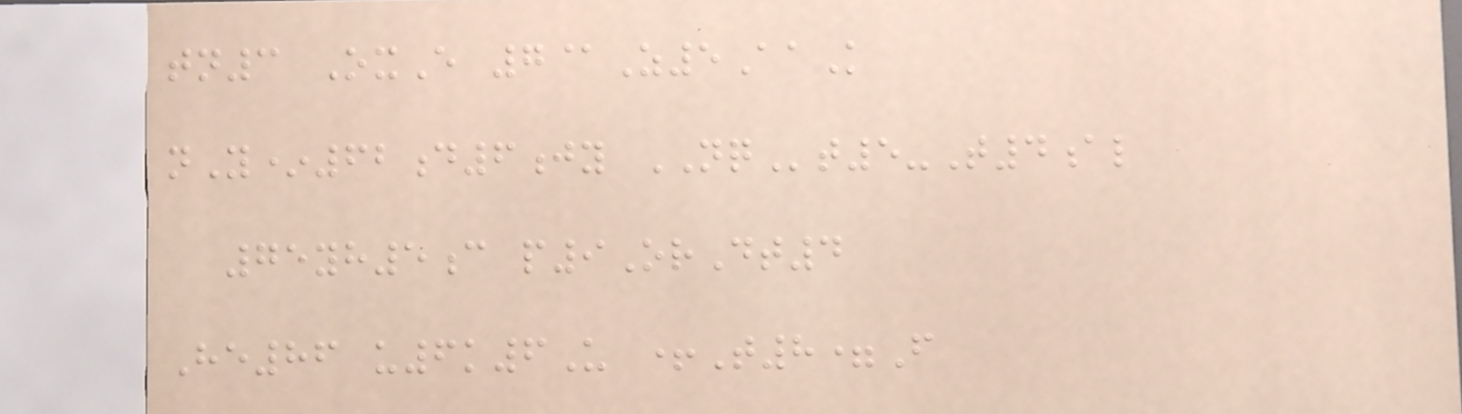tn3 OxE 7@Z5AaK
nY*62d6jy NQt5-T4al
75yh5c p9OrDt4
He86 u6k6U +T8=F
